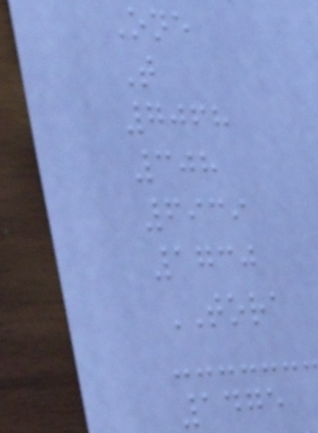One
T
7068
308
6939
1730
TORA
1475
